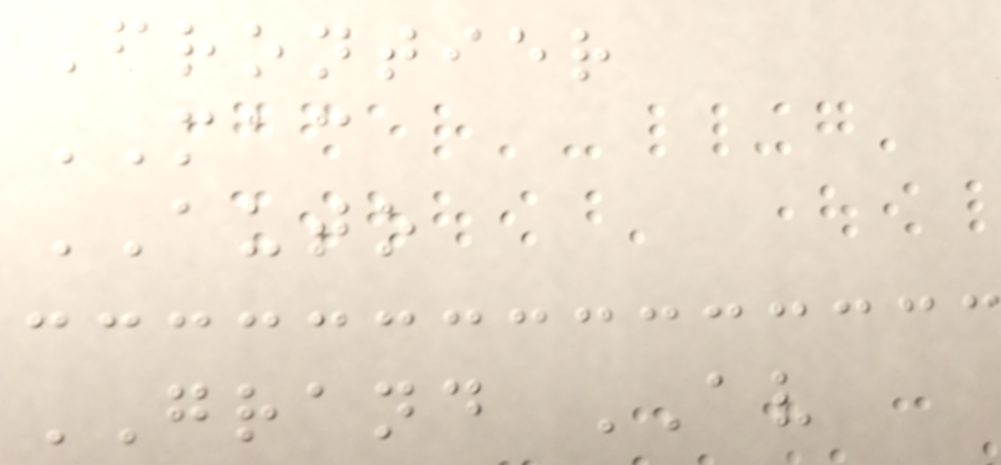Frontier
MAC
AUTO
GRAND AV
